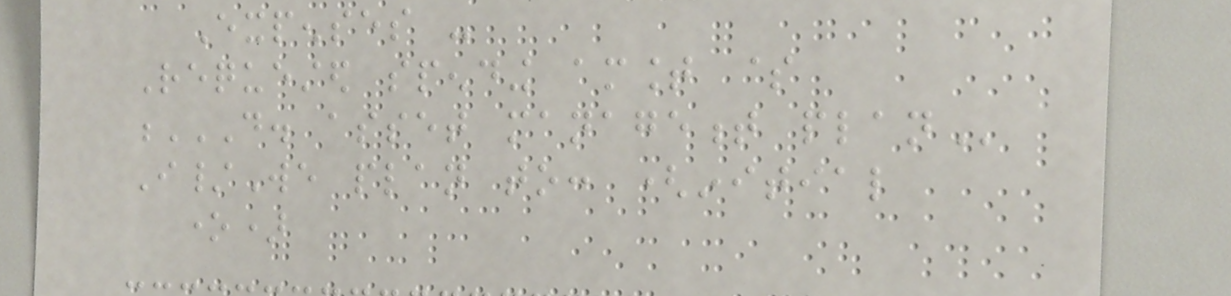Expenses -
Requested spending amount $
D. ASSET MANAGEMENT PLAN
I/We plan to: (initial
one)
